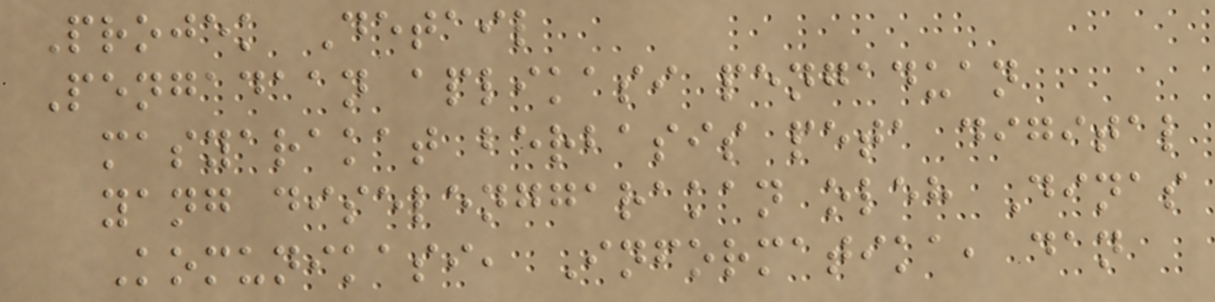Projek Detail
Pengadaan aplikasi pengaduan
masyarakat berbasis peta digital
yang diselenggarakan oleh Dinas
Komunikasi, Informatika, dan
